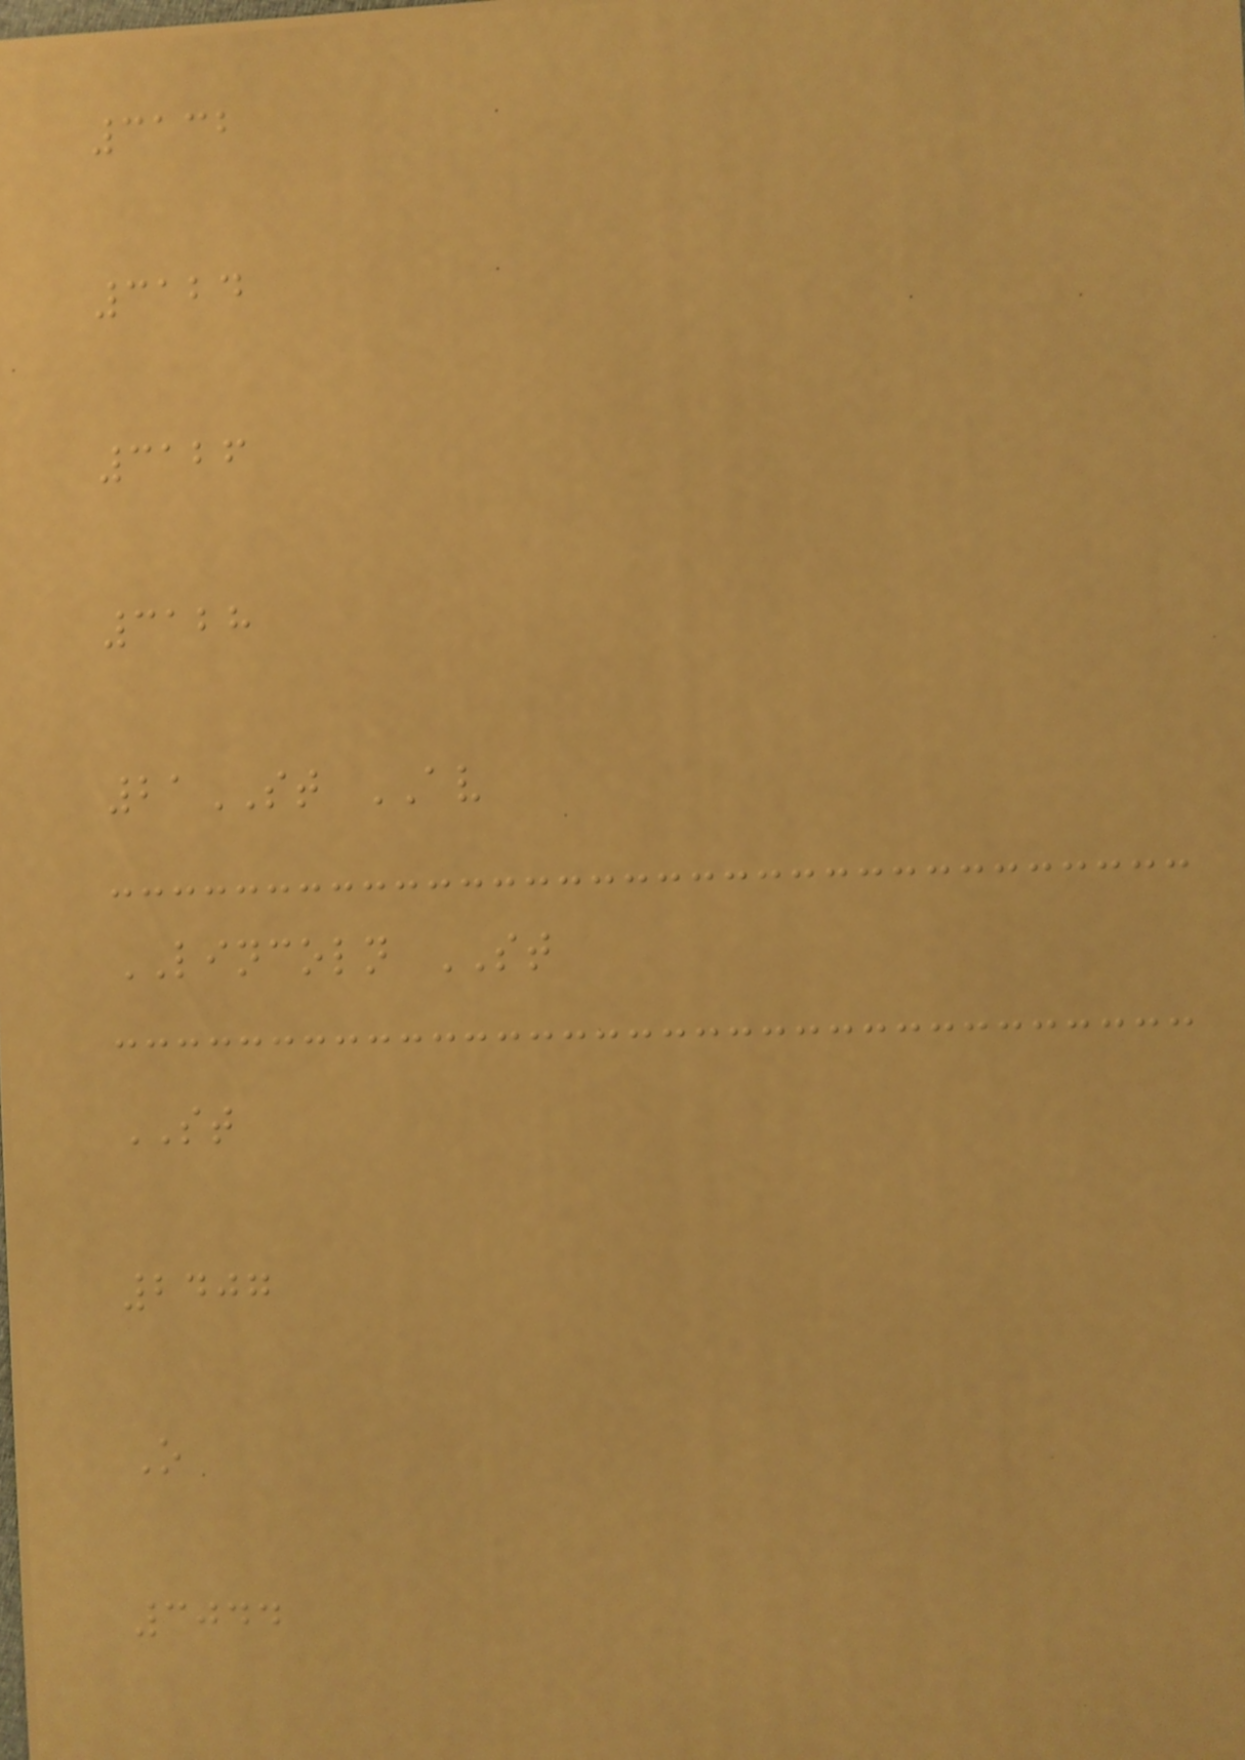3132
3124
3126
3128
21ST AV
LINCOLN ST
ST
2407
O
3044
